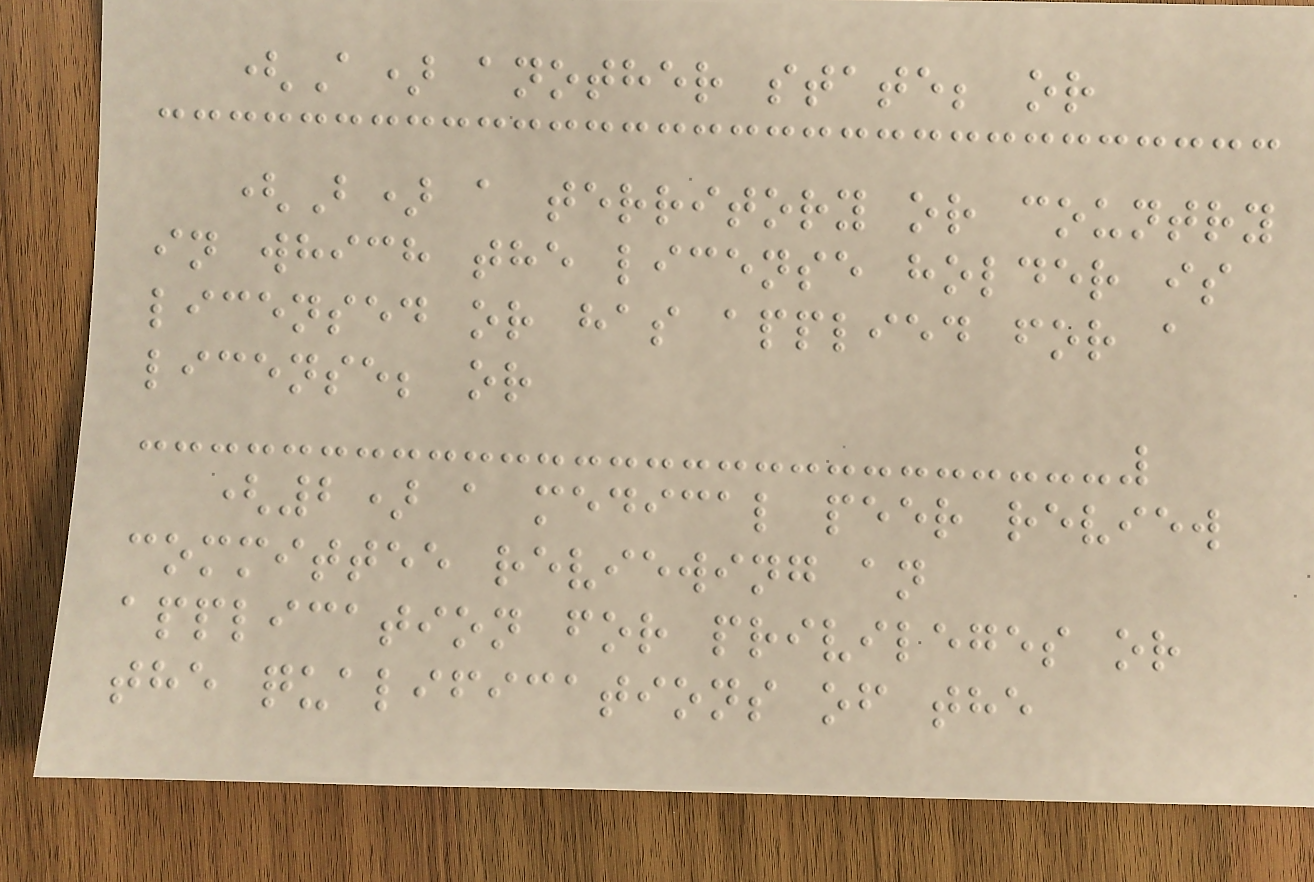(A) another state; or
(B) a territory or country
in which the license holder is
licensed or has applied for a
license; or
(2) a medical peer review
committee reviewing an
application for privileges or
the qualifications of the
